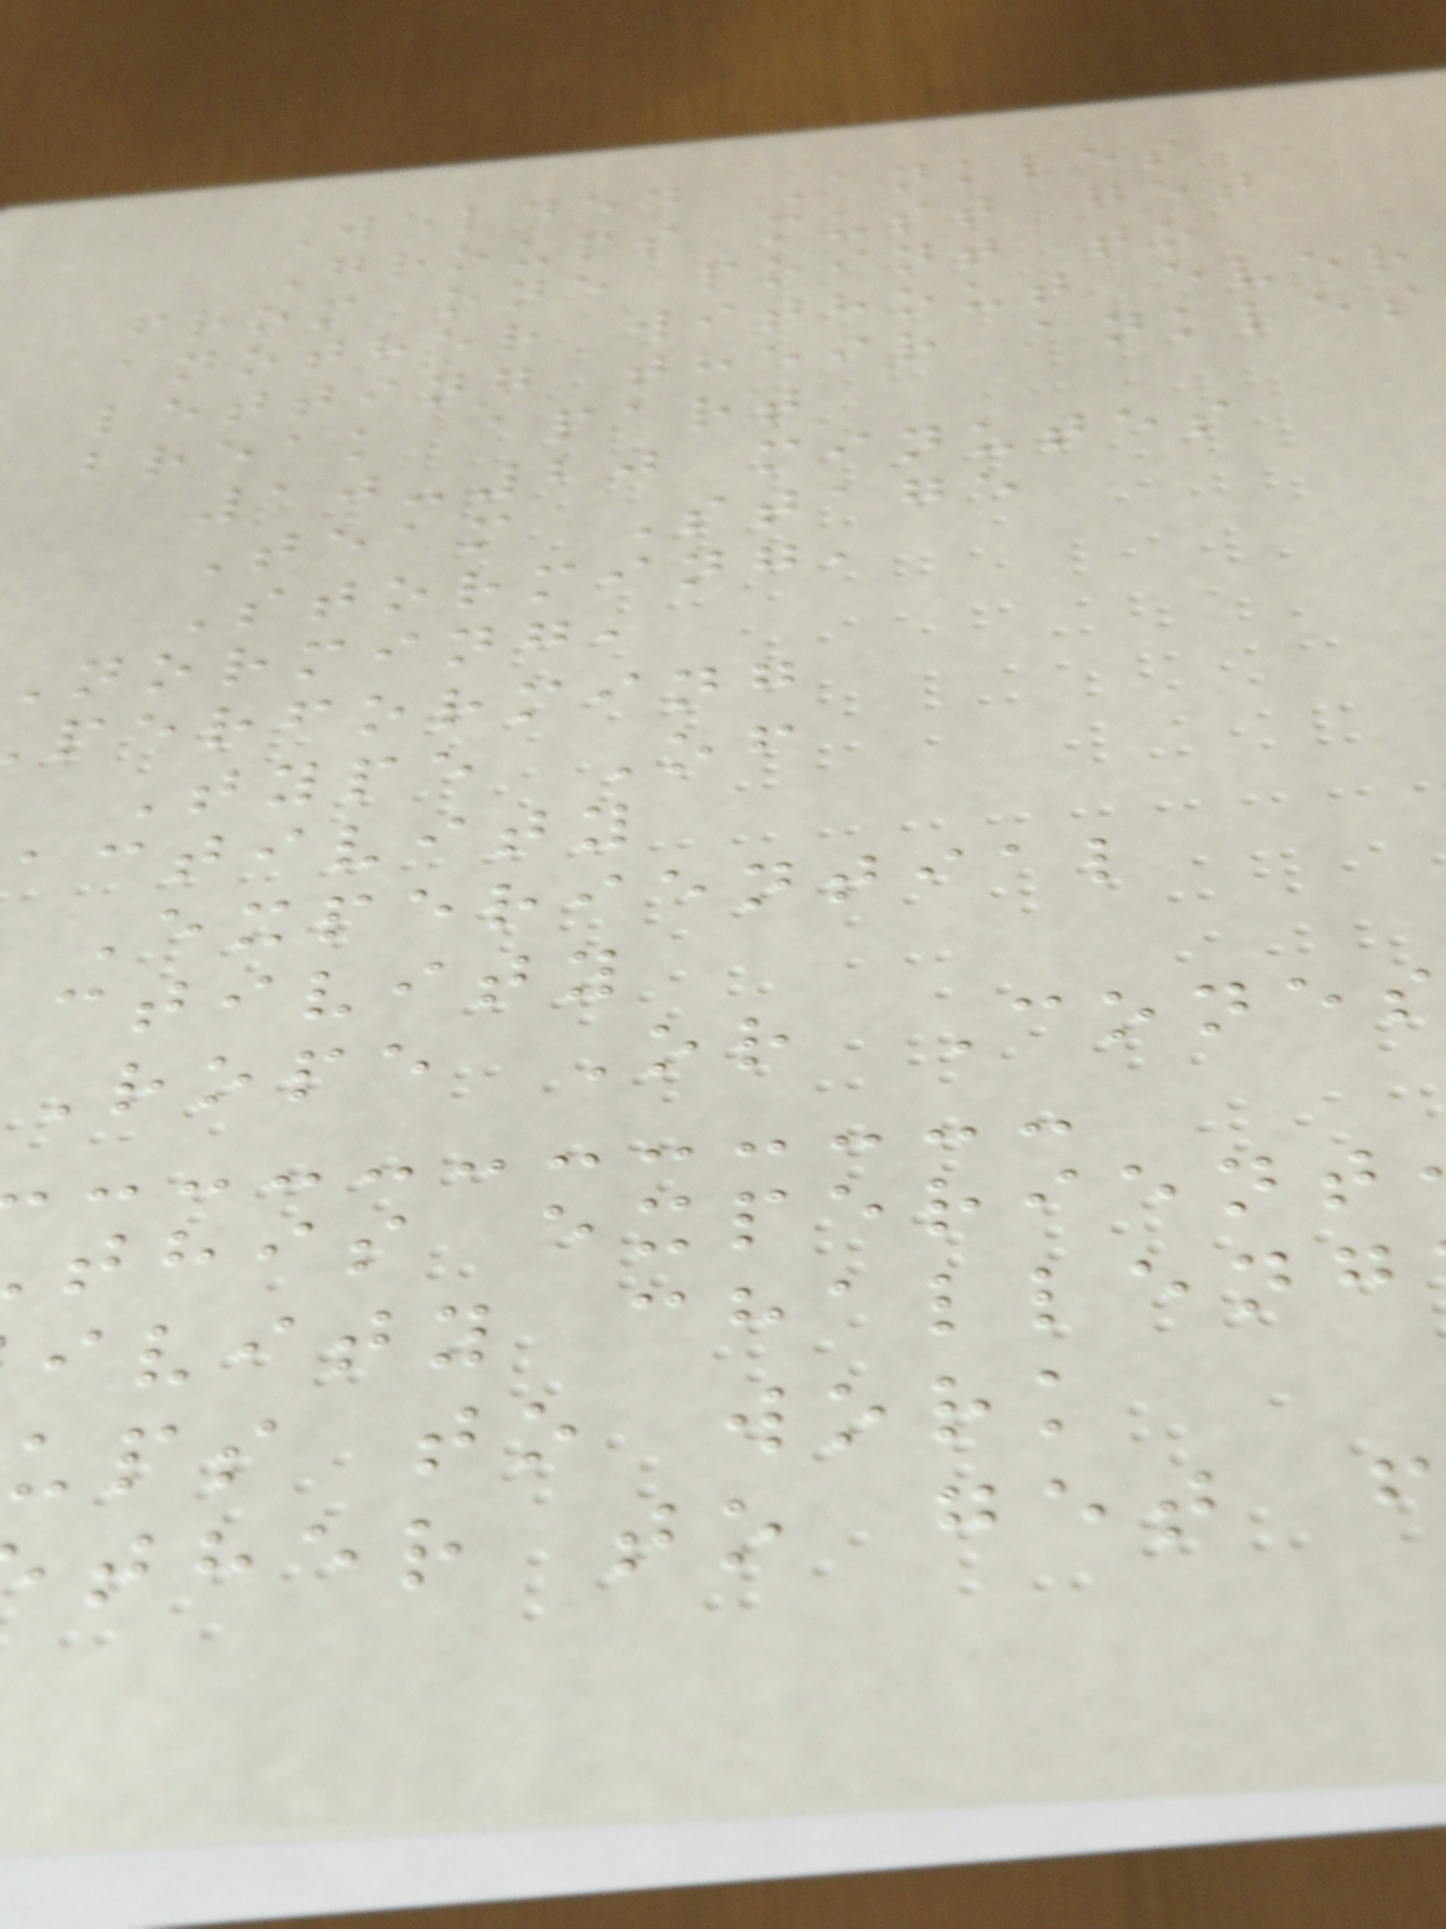Welded Ankles
Groups must get
from one point to
another without ever
letting their ankles
break apart
10-20 minutes
Team Stage
Storming,
norming,
performing
Type Of
activity
Experiential
ctivity
Rope Or Cones
this experient
ivity challeng
ups to work
ther to get f
